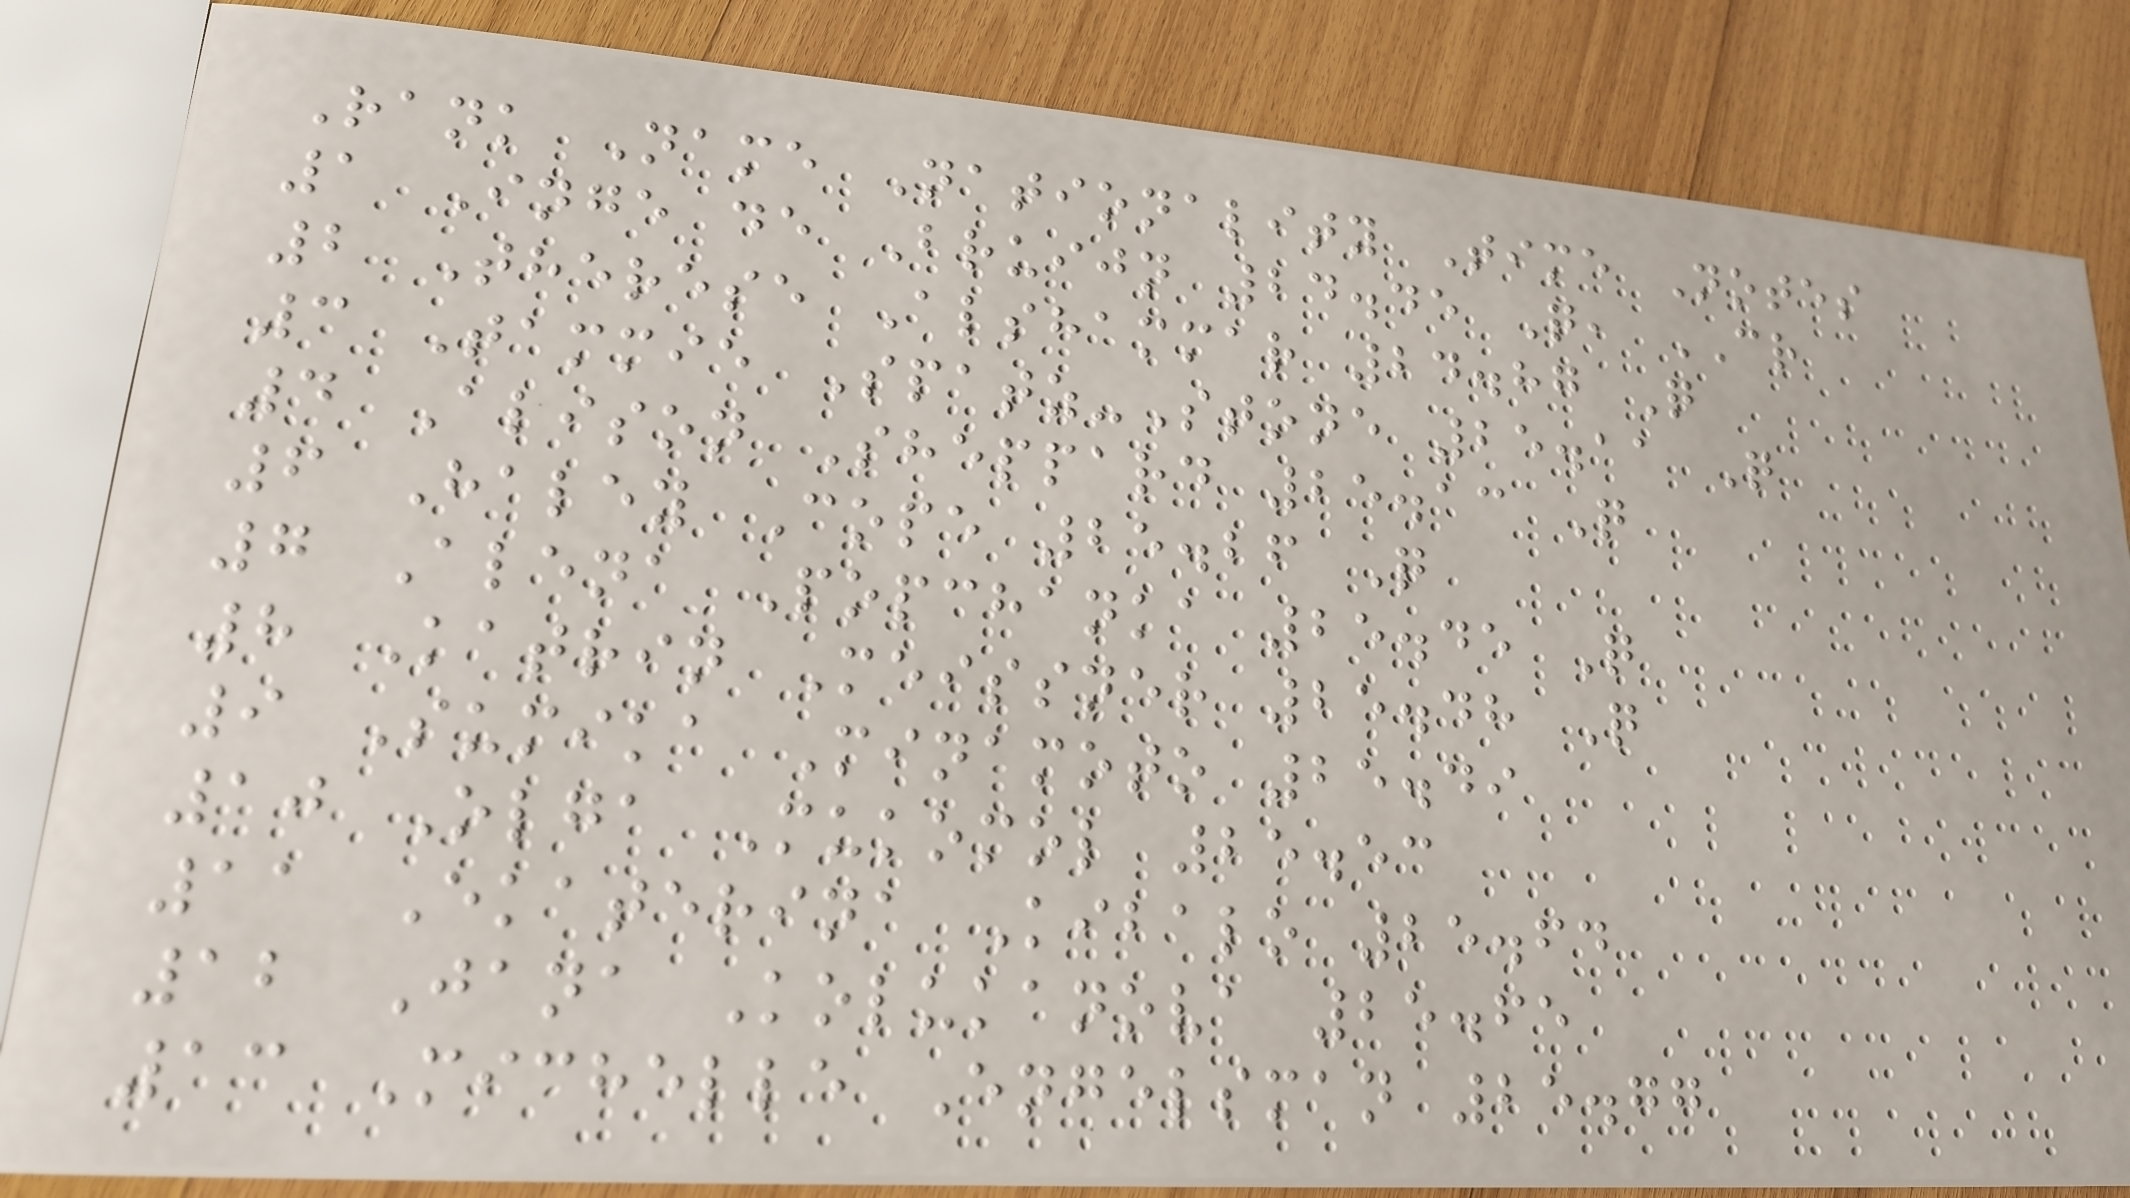Rank Name Nationality Time Notes
1 Inge de Bruijn 24.45 Q, CR
2 Therese Alshammar 24.87 Q
3 Tammie Spatz-Stone 25.11 Q
4 Alison Sheppard 25.13 Q
6 Haley Cope 25.26 Q
7 Alena Popchanka 25.45 Q
8 Katrin Meissner 25.48 Q
9 Sumika Minamoto 25.49
10 Olga Mukomol 25.53
11 Ekaterina Kibalo 25.64
12 Jana Kolukanova 25.65
13 Michelle Engelsman 25.77
